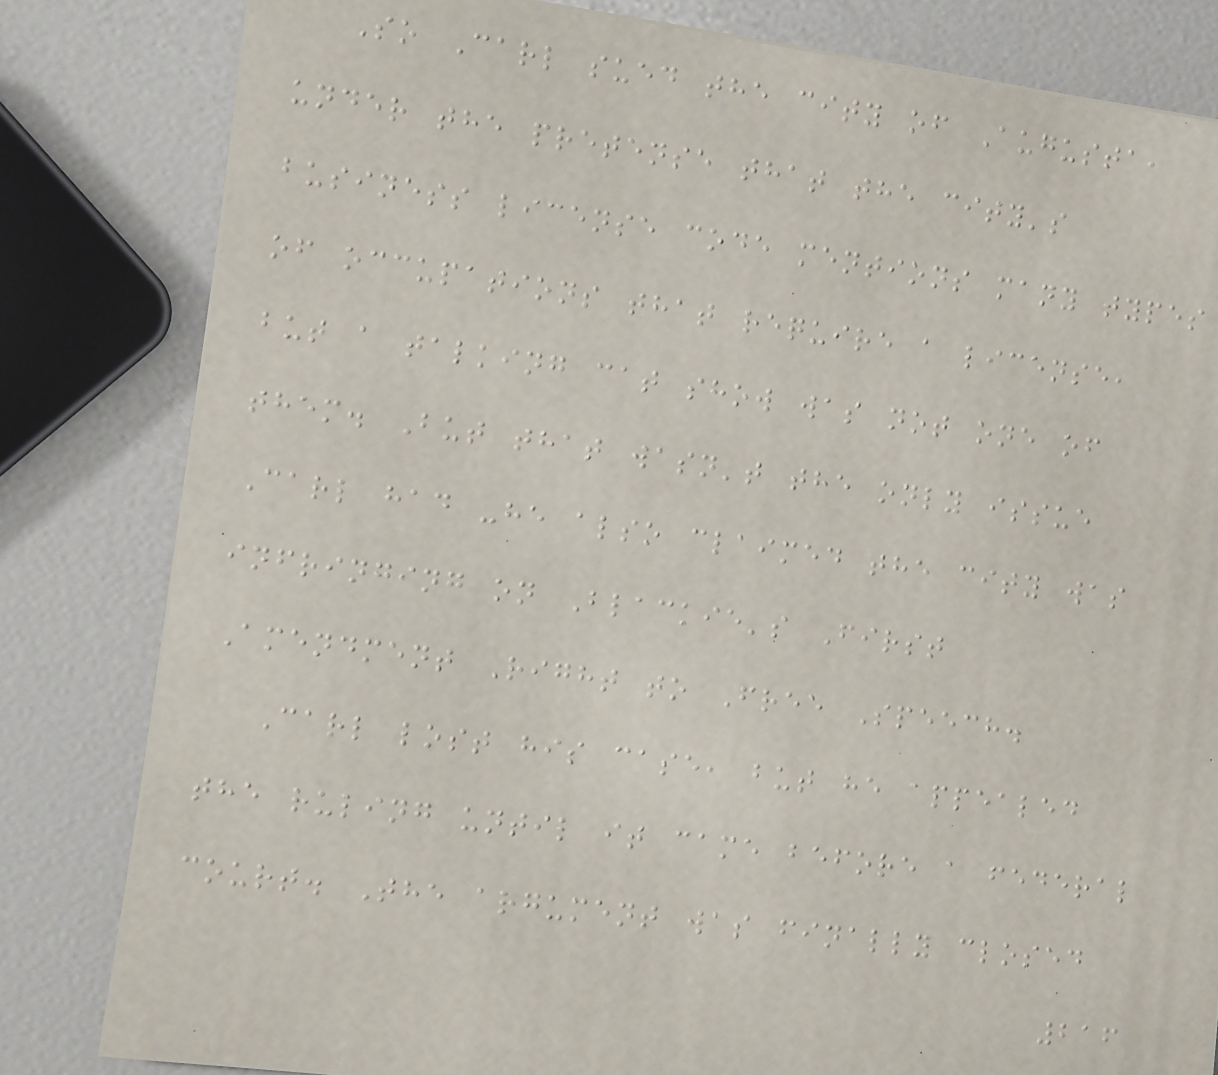So Carl sued the city of Augusta,
under the pretense that the city's
business license code mentions many types
of occupations that require a license,
but a talking cat show was not one of
them. But that wasn't the only issue
Carl had -he also claimed the city was
infringing on Blackie's First
Amendment Right to Free Speech.
Carl lost his case, but he appealed
the ruling until it came before a federal
court. The argument was finally closed
216
